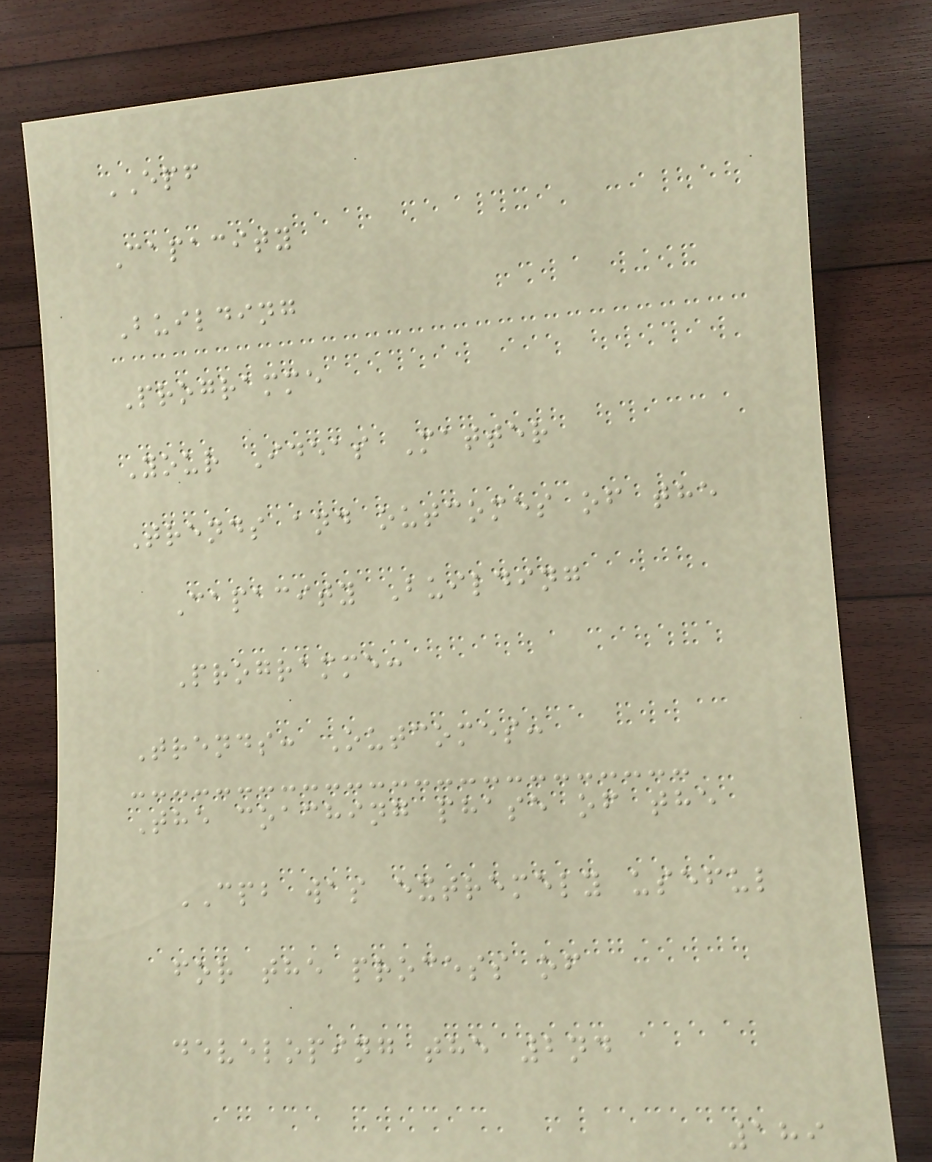EPF
Capacity
Building
Programme
Your Ideas Matter
Trends and outcomes of the
Capacity Building
Programme:
Trends: Outcomes:
The coaching phase of the
CPB was extremely useful
for the process of
developing the 2nd
189
